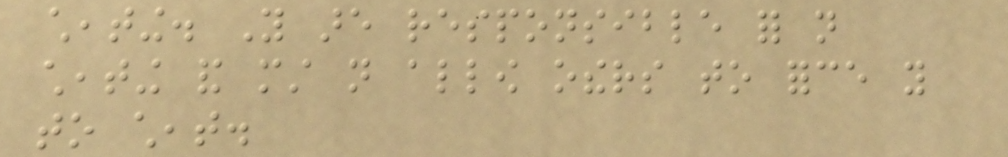cheating. You are responsible for not
cheating and must not allow others to force you
to cheat.
